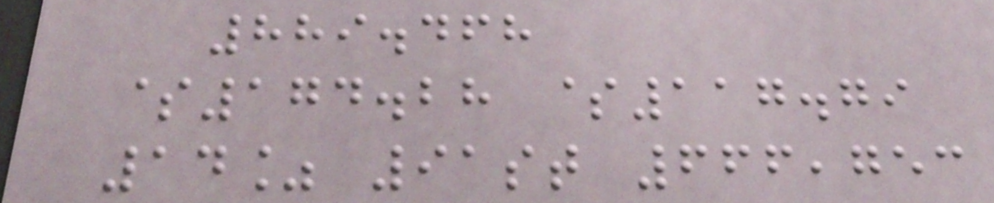889.468
$174.28 $117.79
14% 91st 666,753
